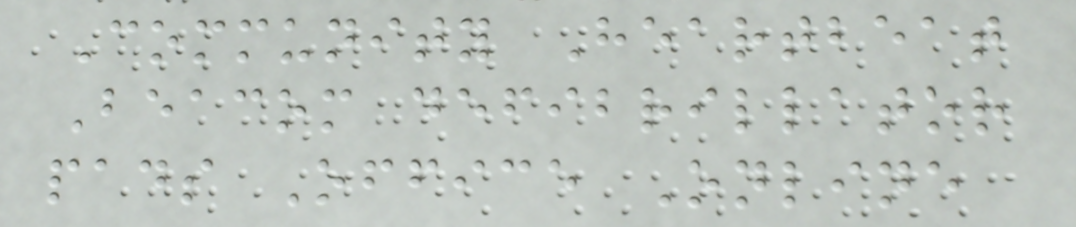Community Heartbeat
Beacom defibrillator
pads Office Online
